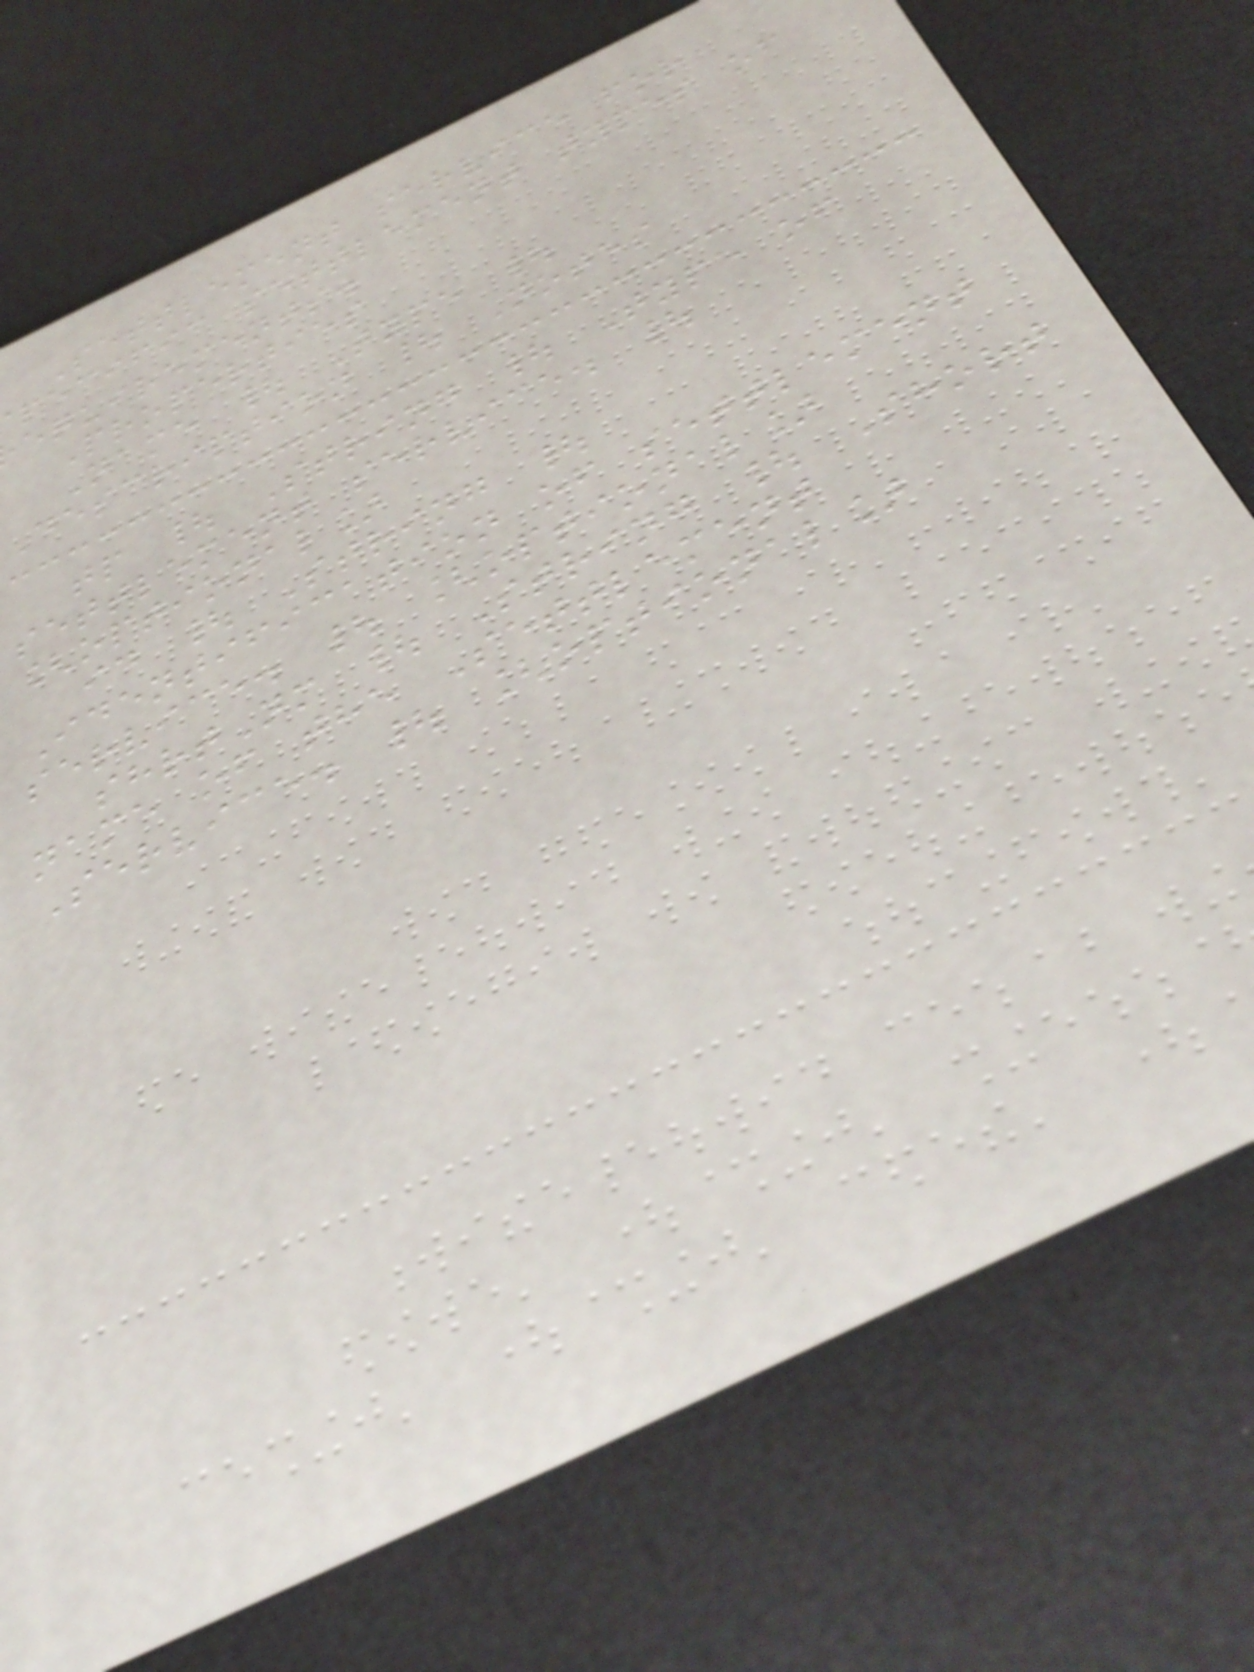Settlement service for
pecific settlement types of
equirements.
Properties
Name | Type |
Description | Notes
tp | String | Type of
settlement service. |
[optional]
id | String |
Identification of settlement
service. | [optional]
shrtNm | String | Short
name of the Settlement
Service. | [optional]
